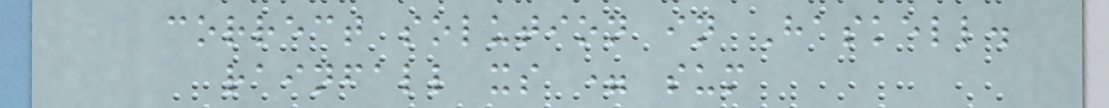correct solution in Haskell.
rainfall xs = sum
